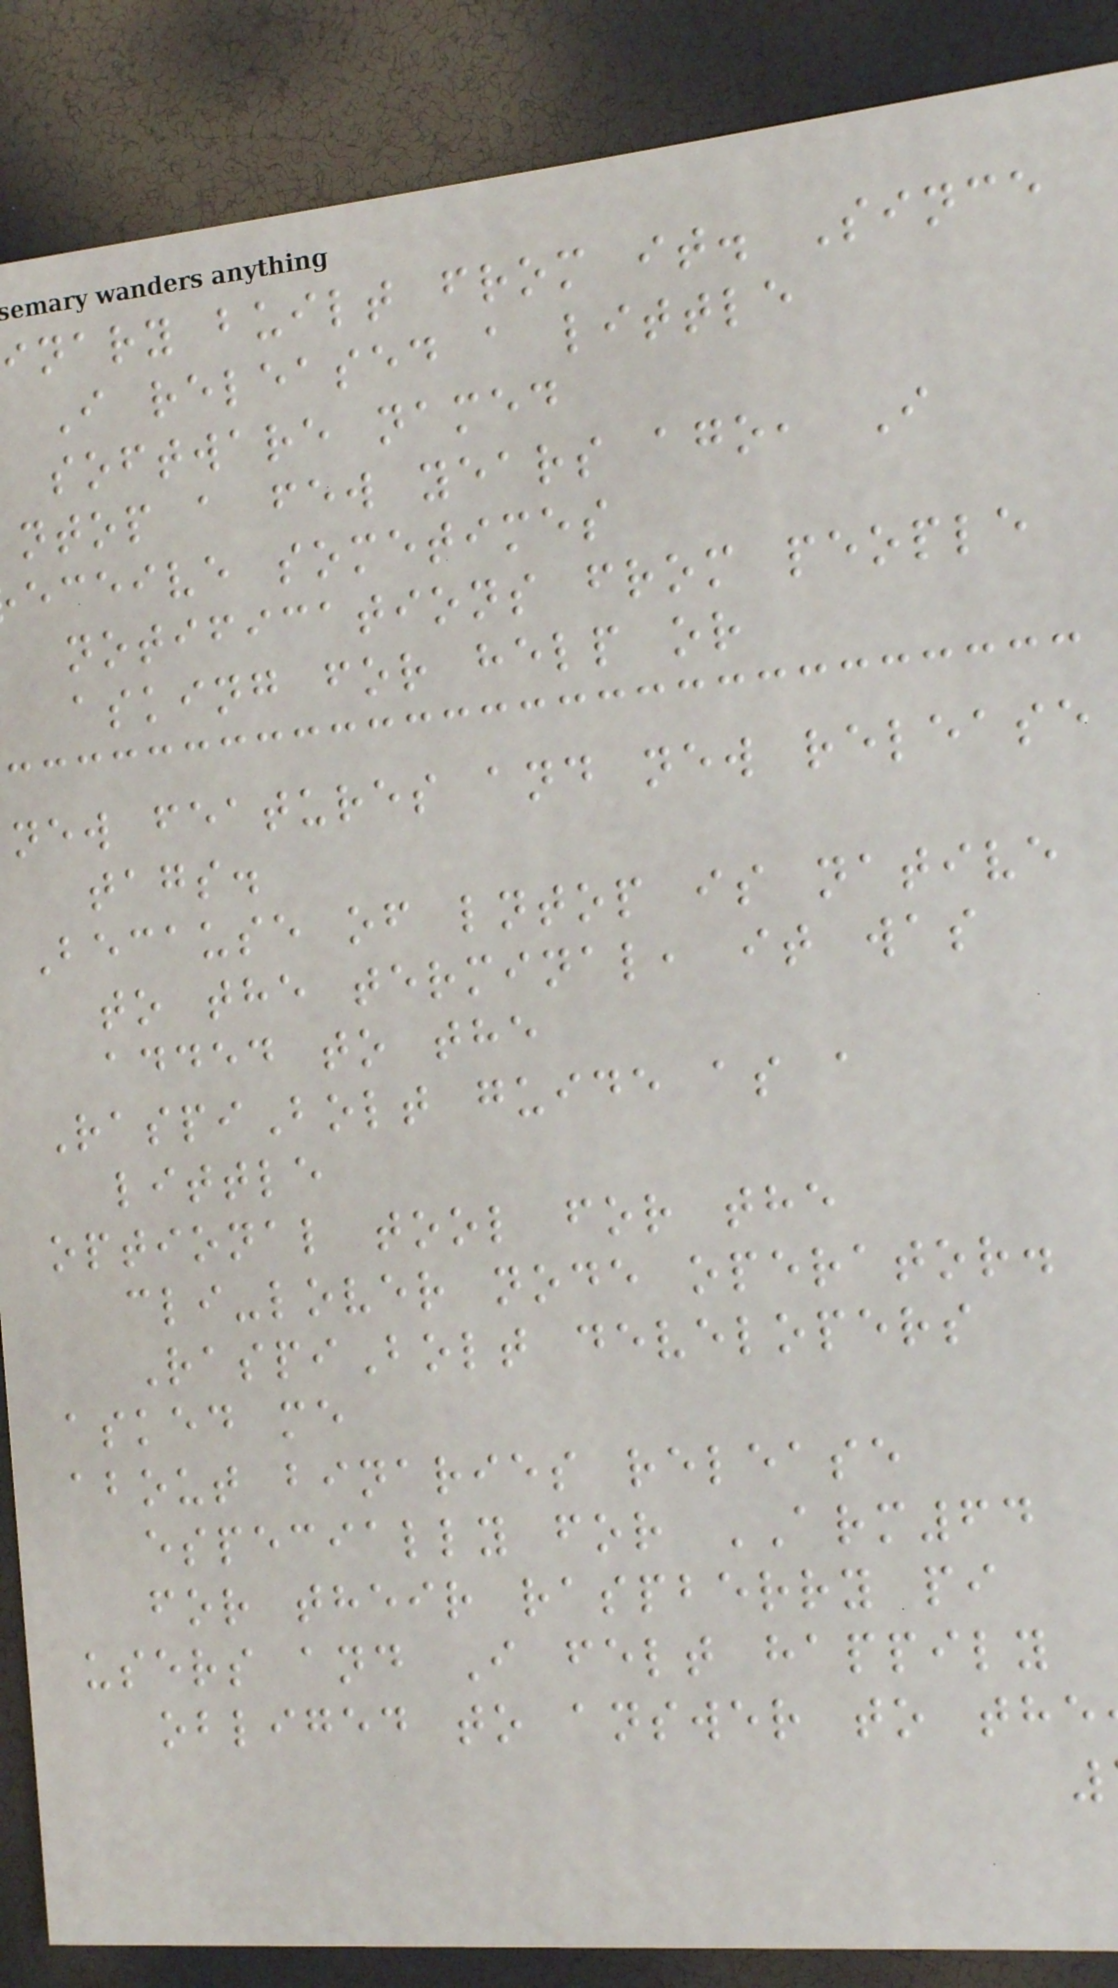inary built from it. Since
I released a little
software named
ntop a few years ago, I
eceive sometimes
notifications from people
asking for help or
new features and new release
tags.
Because of lntop is native
to the terminal, it was
added to the
RaspiBolt guide as a
little
optional tool for the
cli-lover node operator.
RaspiBolt developers
asked me
about binaries release
especially for ARM64
for their raspberry pi
users and I felt happily
obliged to answer to the
